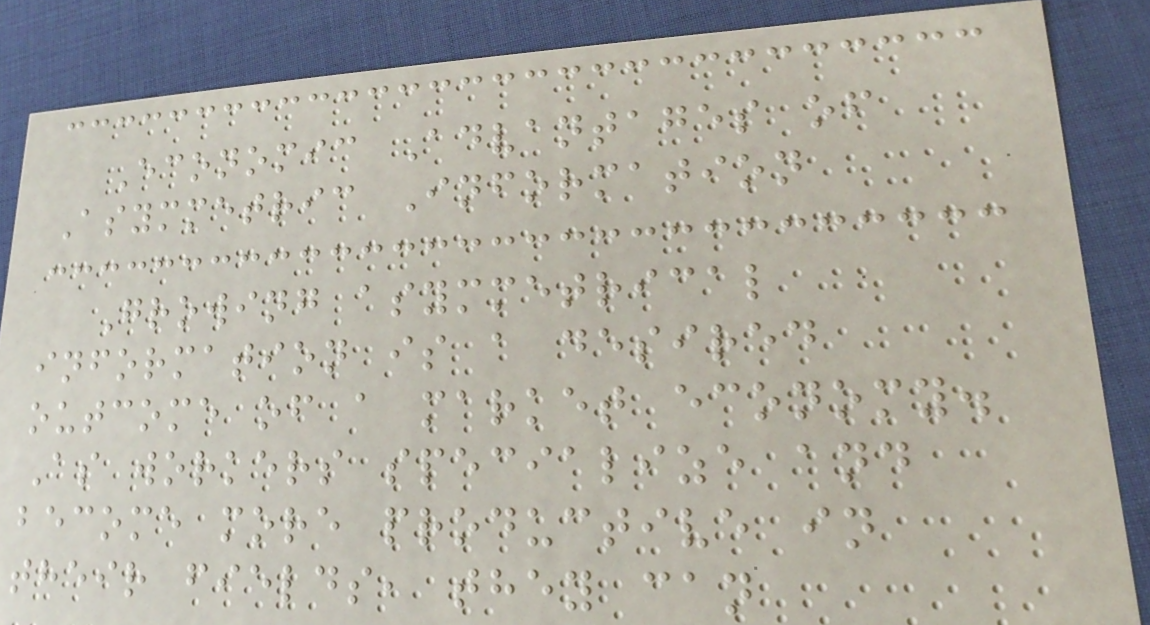Economic Advantages of
Asymmetric Information
Growing asymmetrical
information is a desired
outcome of a market economy.
As workers specialize and
become more productive in
their fields, they can
